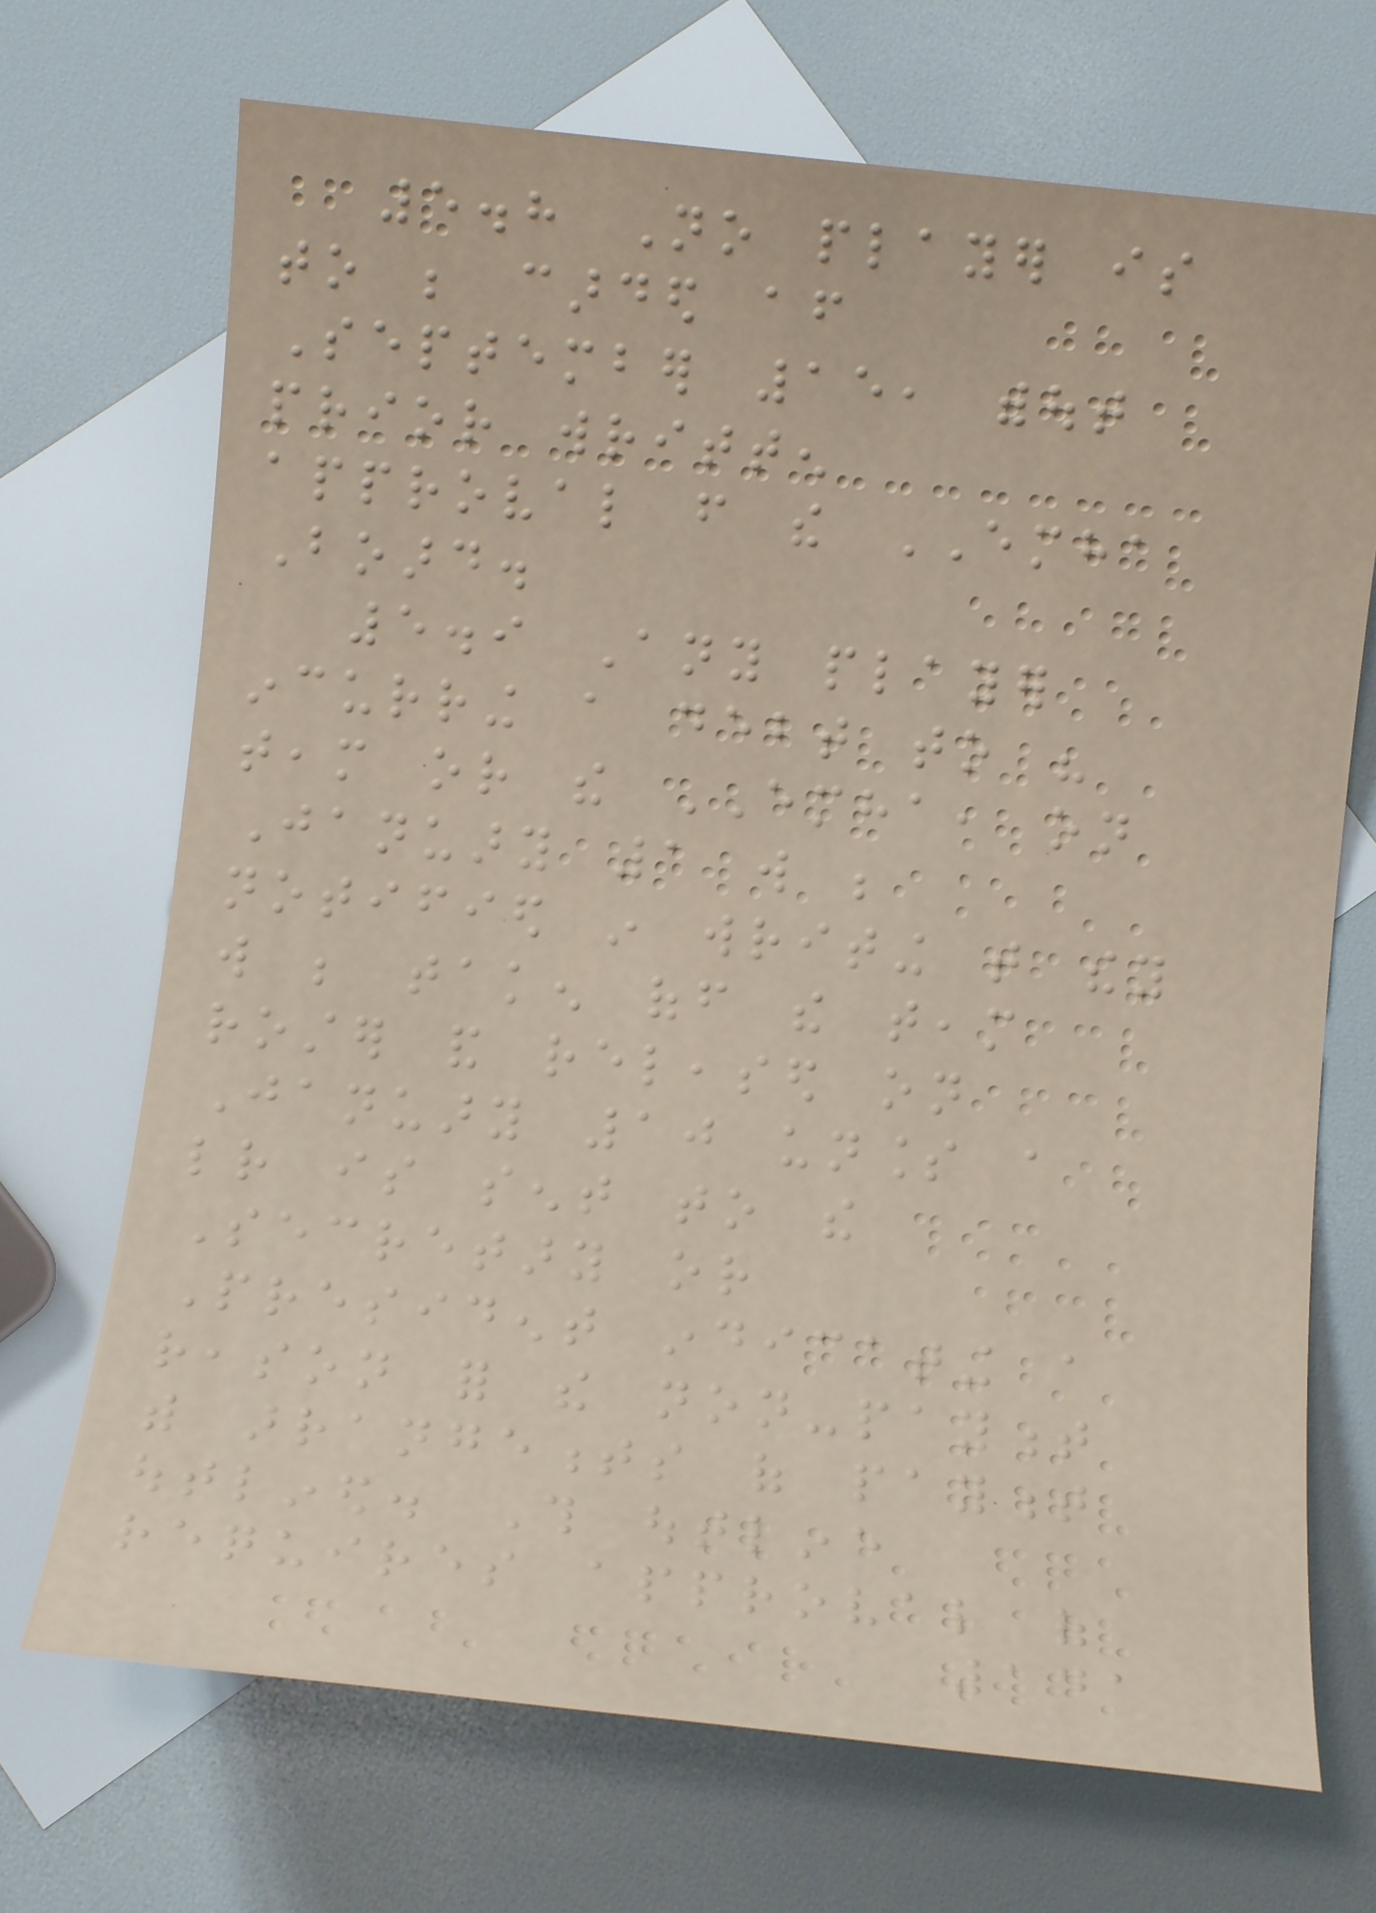5.8 No player is
to be carded after
September 15, without
prior written
approval from the EMHA
Board.
5.9 Any player
incurring a debt to his
team or the EMHA, on
January 1 will be
notified in writing that they
will be taken off the team
roster and released on
January 10 unless a
letter is sent to the
Secretary or
President indicating a
reason for the non-payment
with arrangements of payment
outlined. This outline
requires approval of
141
